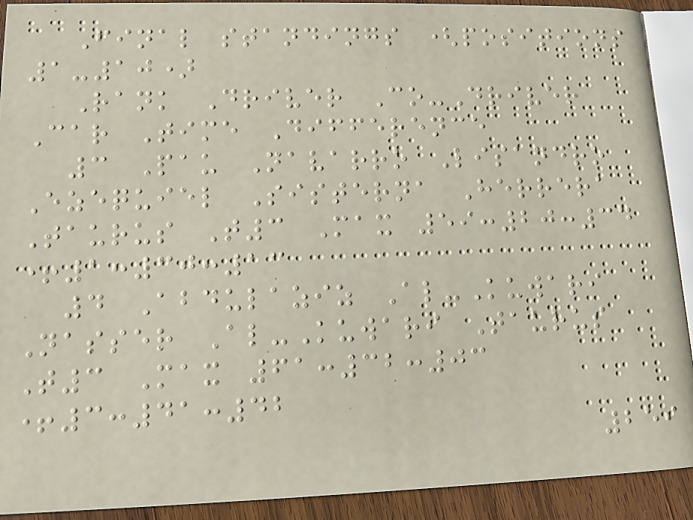Final standings (positions
1-10)
Rank Driver Co-Driver
Car Time Difference
3 Pau Navarro Lisandro
Ezequiel Sisterna Herrera
Taurus T3 Max 59:20:34
+1:30:13
4 Abdulaziz Al-Kuwari
Nasser Al-Kuwari Taurus
T3 Max 61:32:03
+3:41:42
259
